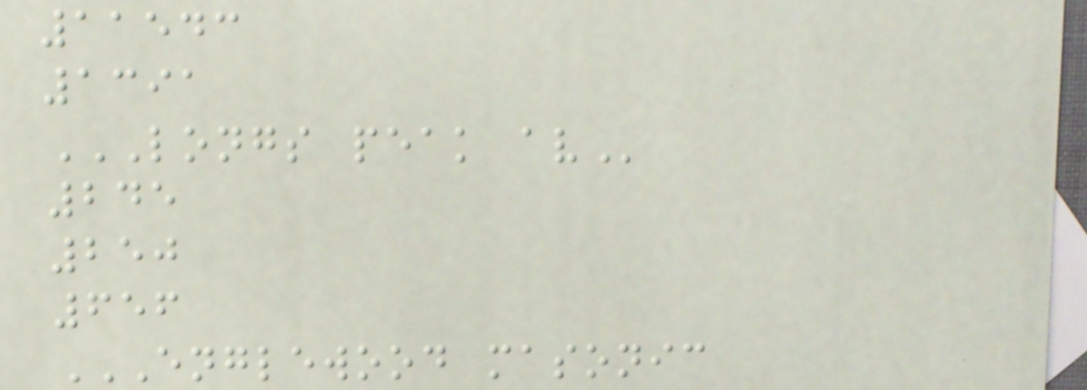11543
1391
LONGS PEAK AV
245
250
656
ENGLEWOOD MASONIC
